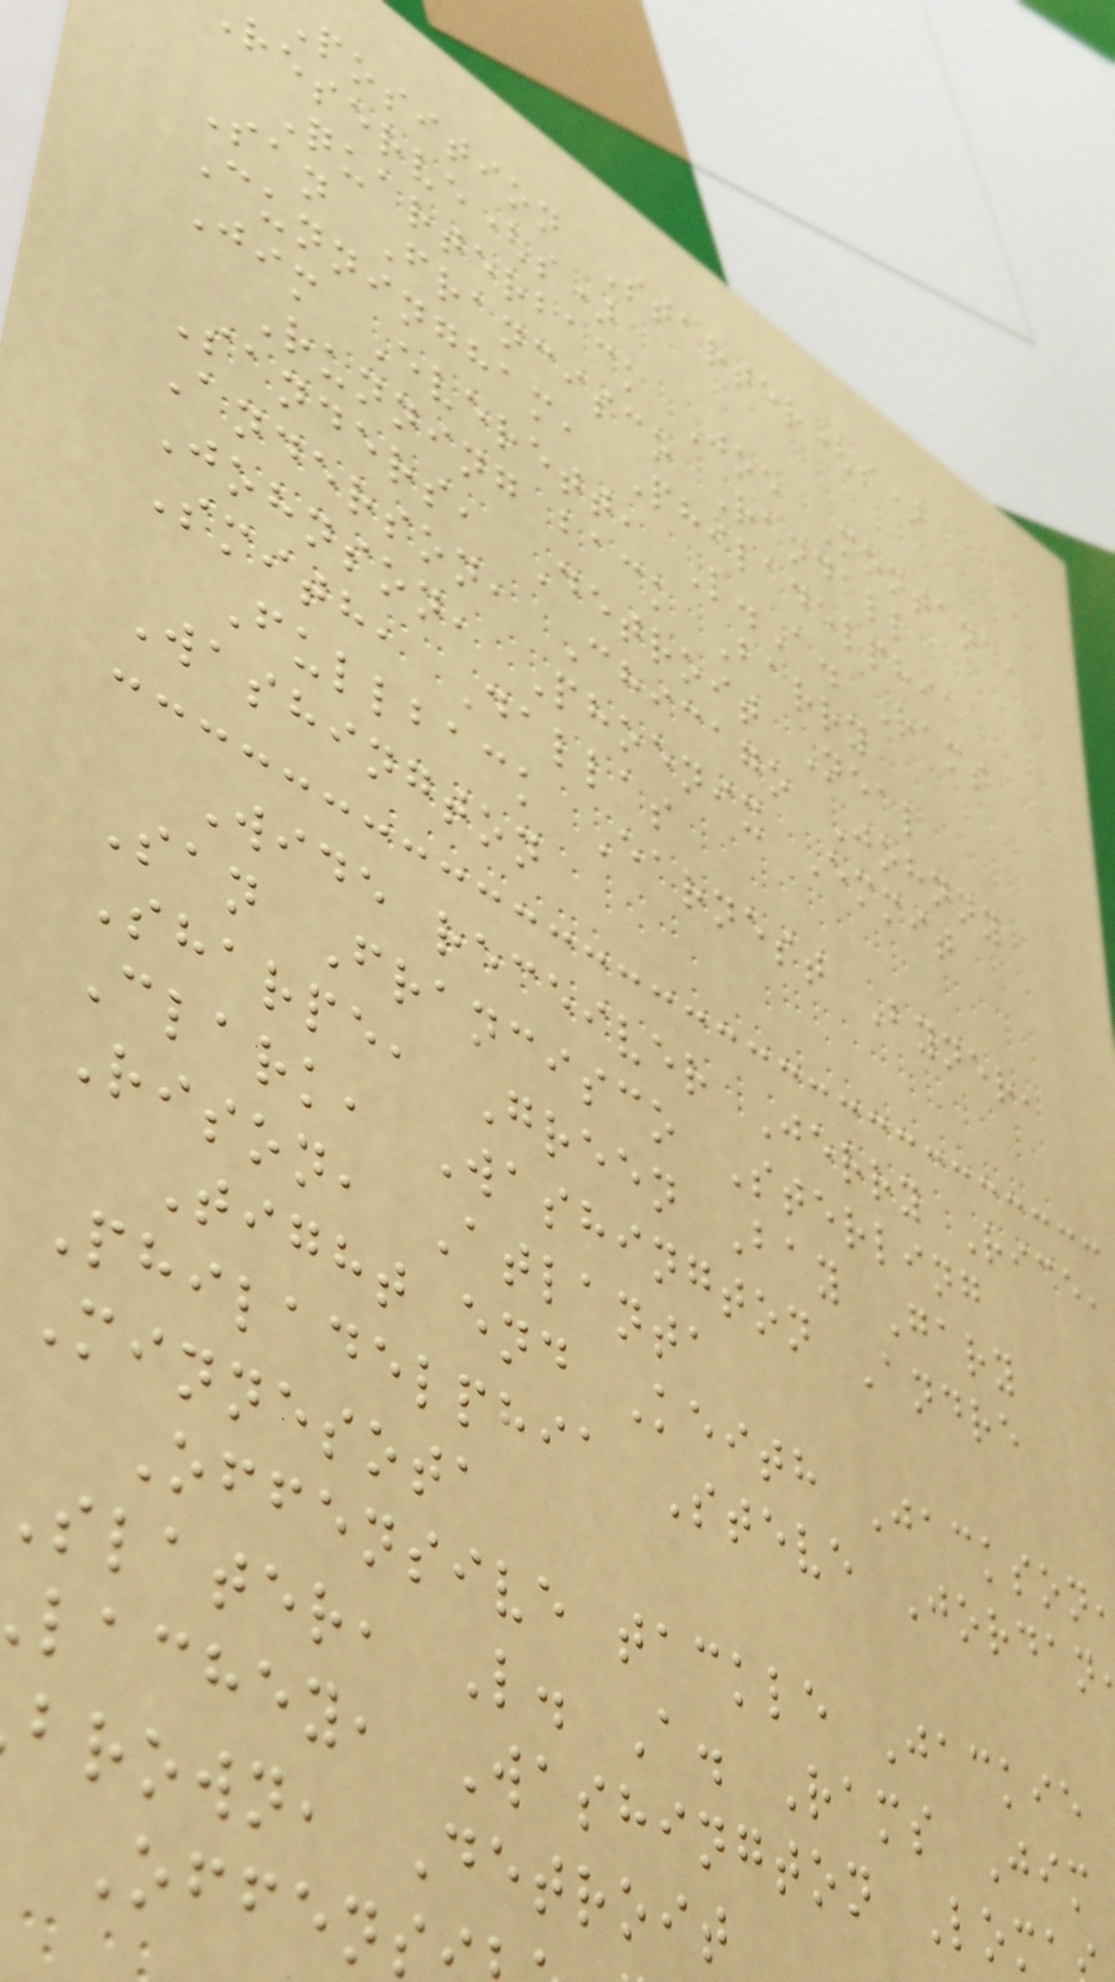position Starter(s)
reserve(s)
Quarterback Joe Montana,
San Francisco Randall
Cunningham, Philadelphia
Jim Everett, L.A. Rams
Running back Barry
Sanders, Detroit Neal
Anderson, Chicago Johnny
Johnson, Phoenix Emmit
Smith, Dallas
Fullback Earnest Byner,
Washington
Wide receiver Jerry Rice,
San Francisco Sterling
Sharpe, Green Bay Gary
Clark, Washington Andre
Rison, Atlanta
Tight end Keith Jackson
Philadelphia Steve Jordan
Minnesota
Offensive tackle Jackie
slater, L. A. Rams Jim
lachey, Washington Lom
brown, Detroit
Offens
